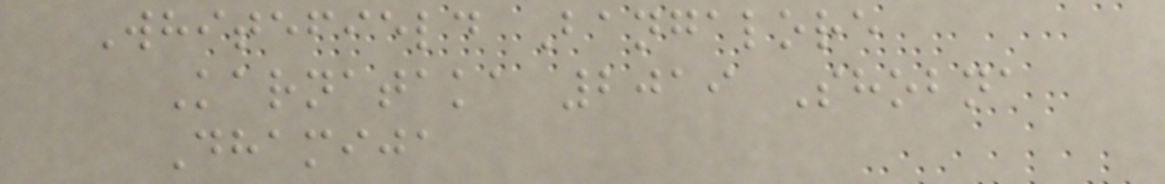Whitefield Bangalore
Karnataka 2019 Shobna
Dhamija
